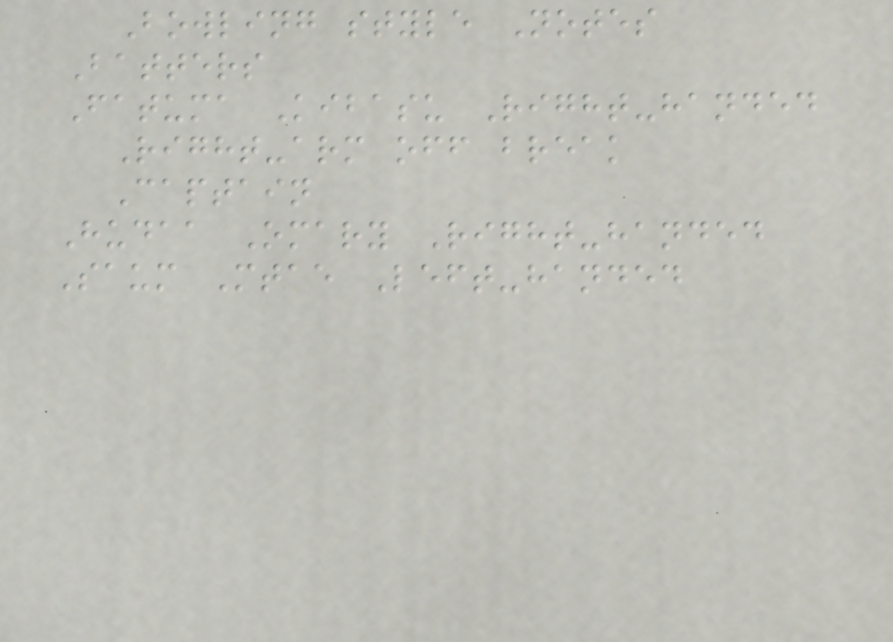Bowling style Notes
Batters
Fatuma Kibasu Right-handed
Right-arm off break
Captain
Hudaa Omary Right-handed
Saum Mtae Left-handed
